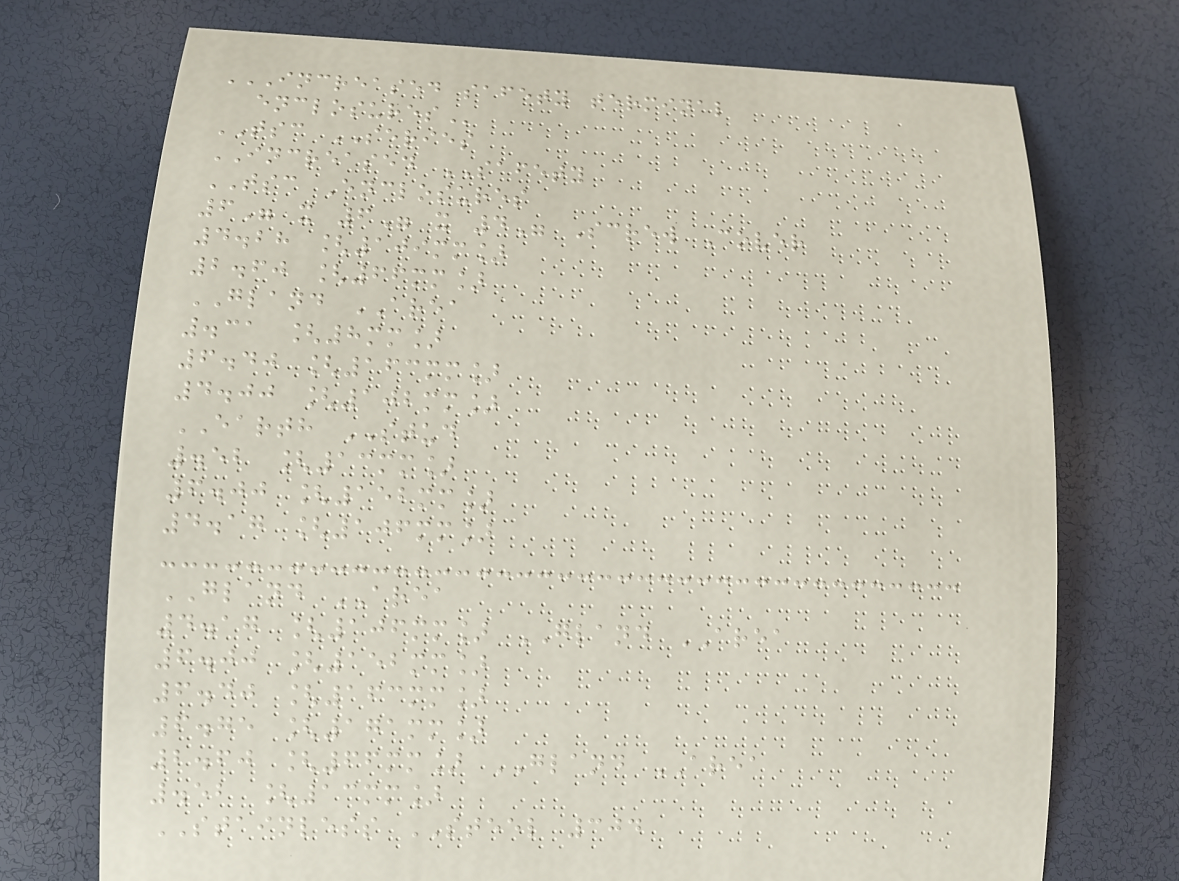INCREASED SAFETY TERMINAL
ENCLOSURES
TSC SERIES
INCREASED SAFETY
TSC Enclosures
6" x 6" x 4" Screw Cover
4.28 [109mm]
2.60 [66mm]
GLAND AREA
.31 [8mm]
6.40 [163mm]
4.00 [102mm]
EARTH STUD
.52 [13mm]
6.00 [152mm]
4.17 [106mm]
GLAND AREA
4.17 [106mm] GLAND AREA
6.00 [152mm]
6.40 [163mm]
6.75 [171mm]
2.60 [66mm] GLAND AREA
.52 [13mm]
STAINLESS STEEL 304
